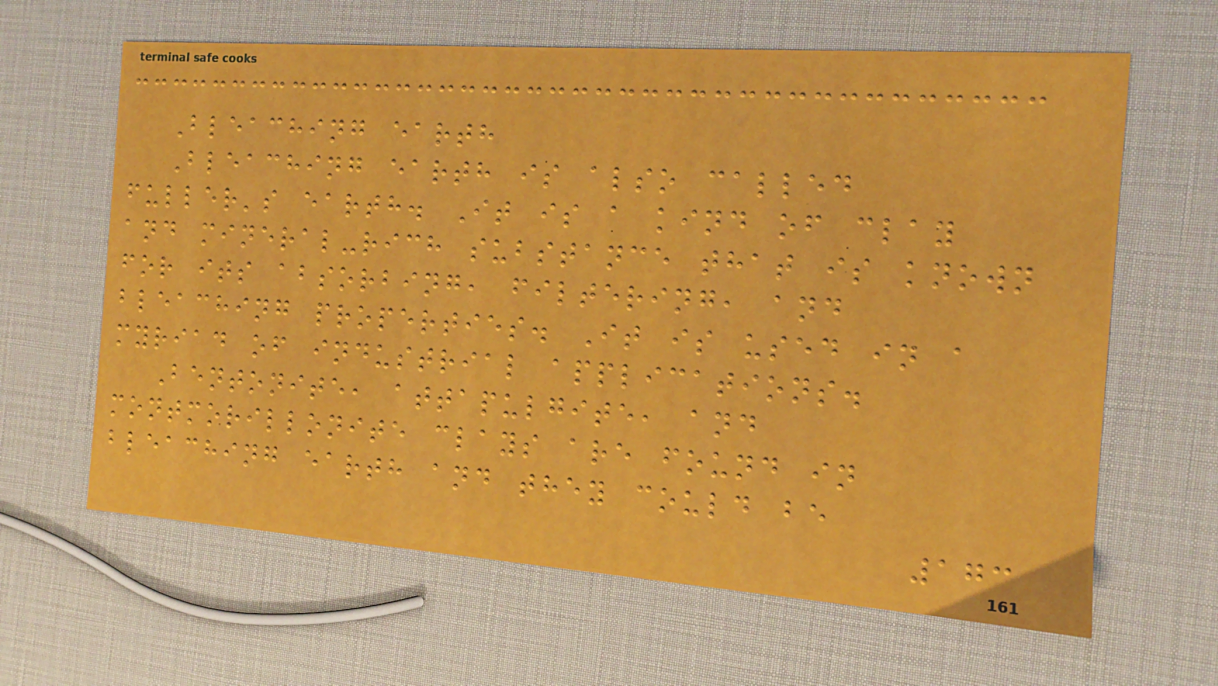Bleaching earth
Bleaching earth is also called
fuller's earth. It is a kind of clay
and mineral-rich substance that is known
for its absorbing, filtering, and
bleaching properties. It is used in a
myriad of industrial applications.
Bentonite, attapulgite, and
montmorillonite clays are found in
bleaching earth and they could be
173
